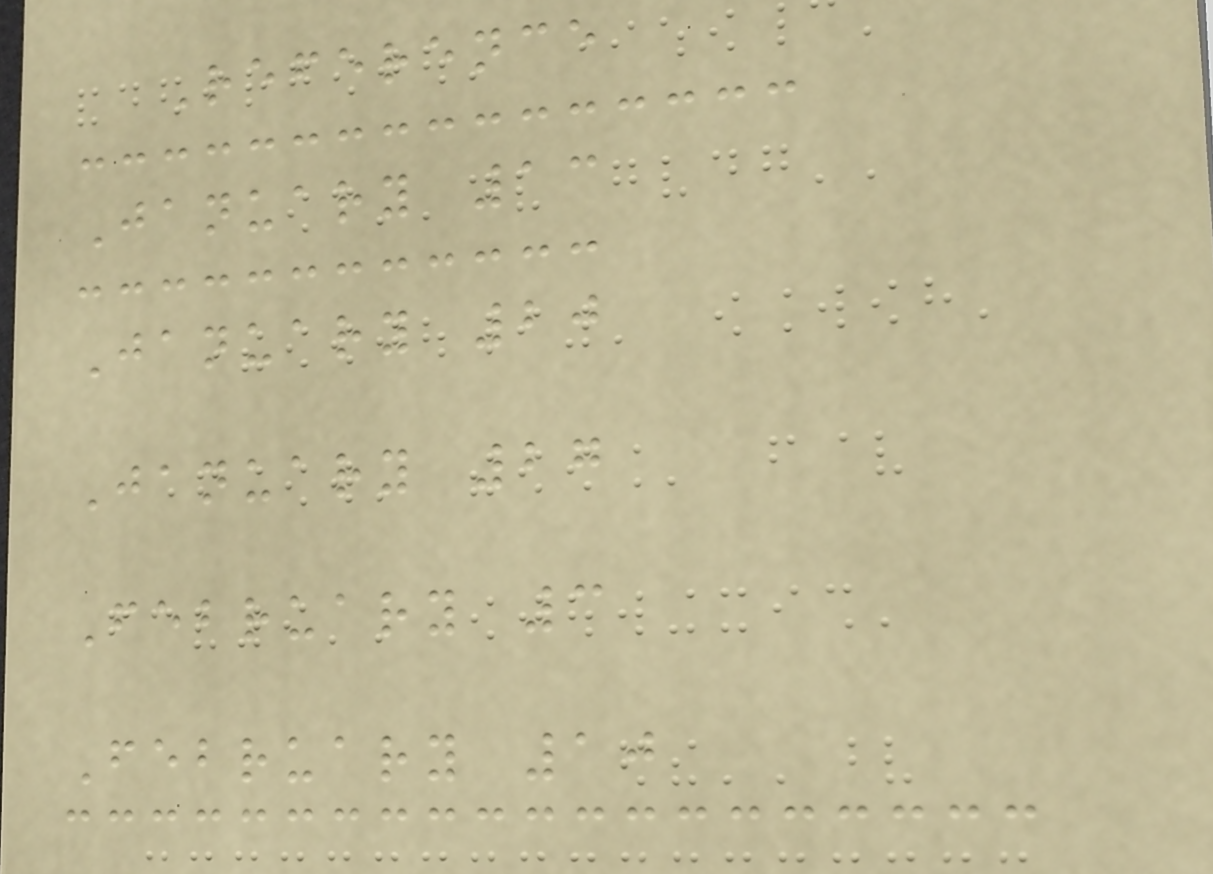Reference
January 13
January 20
January 27
February 3
February 10
